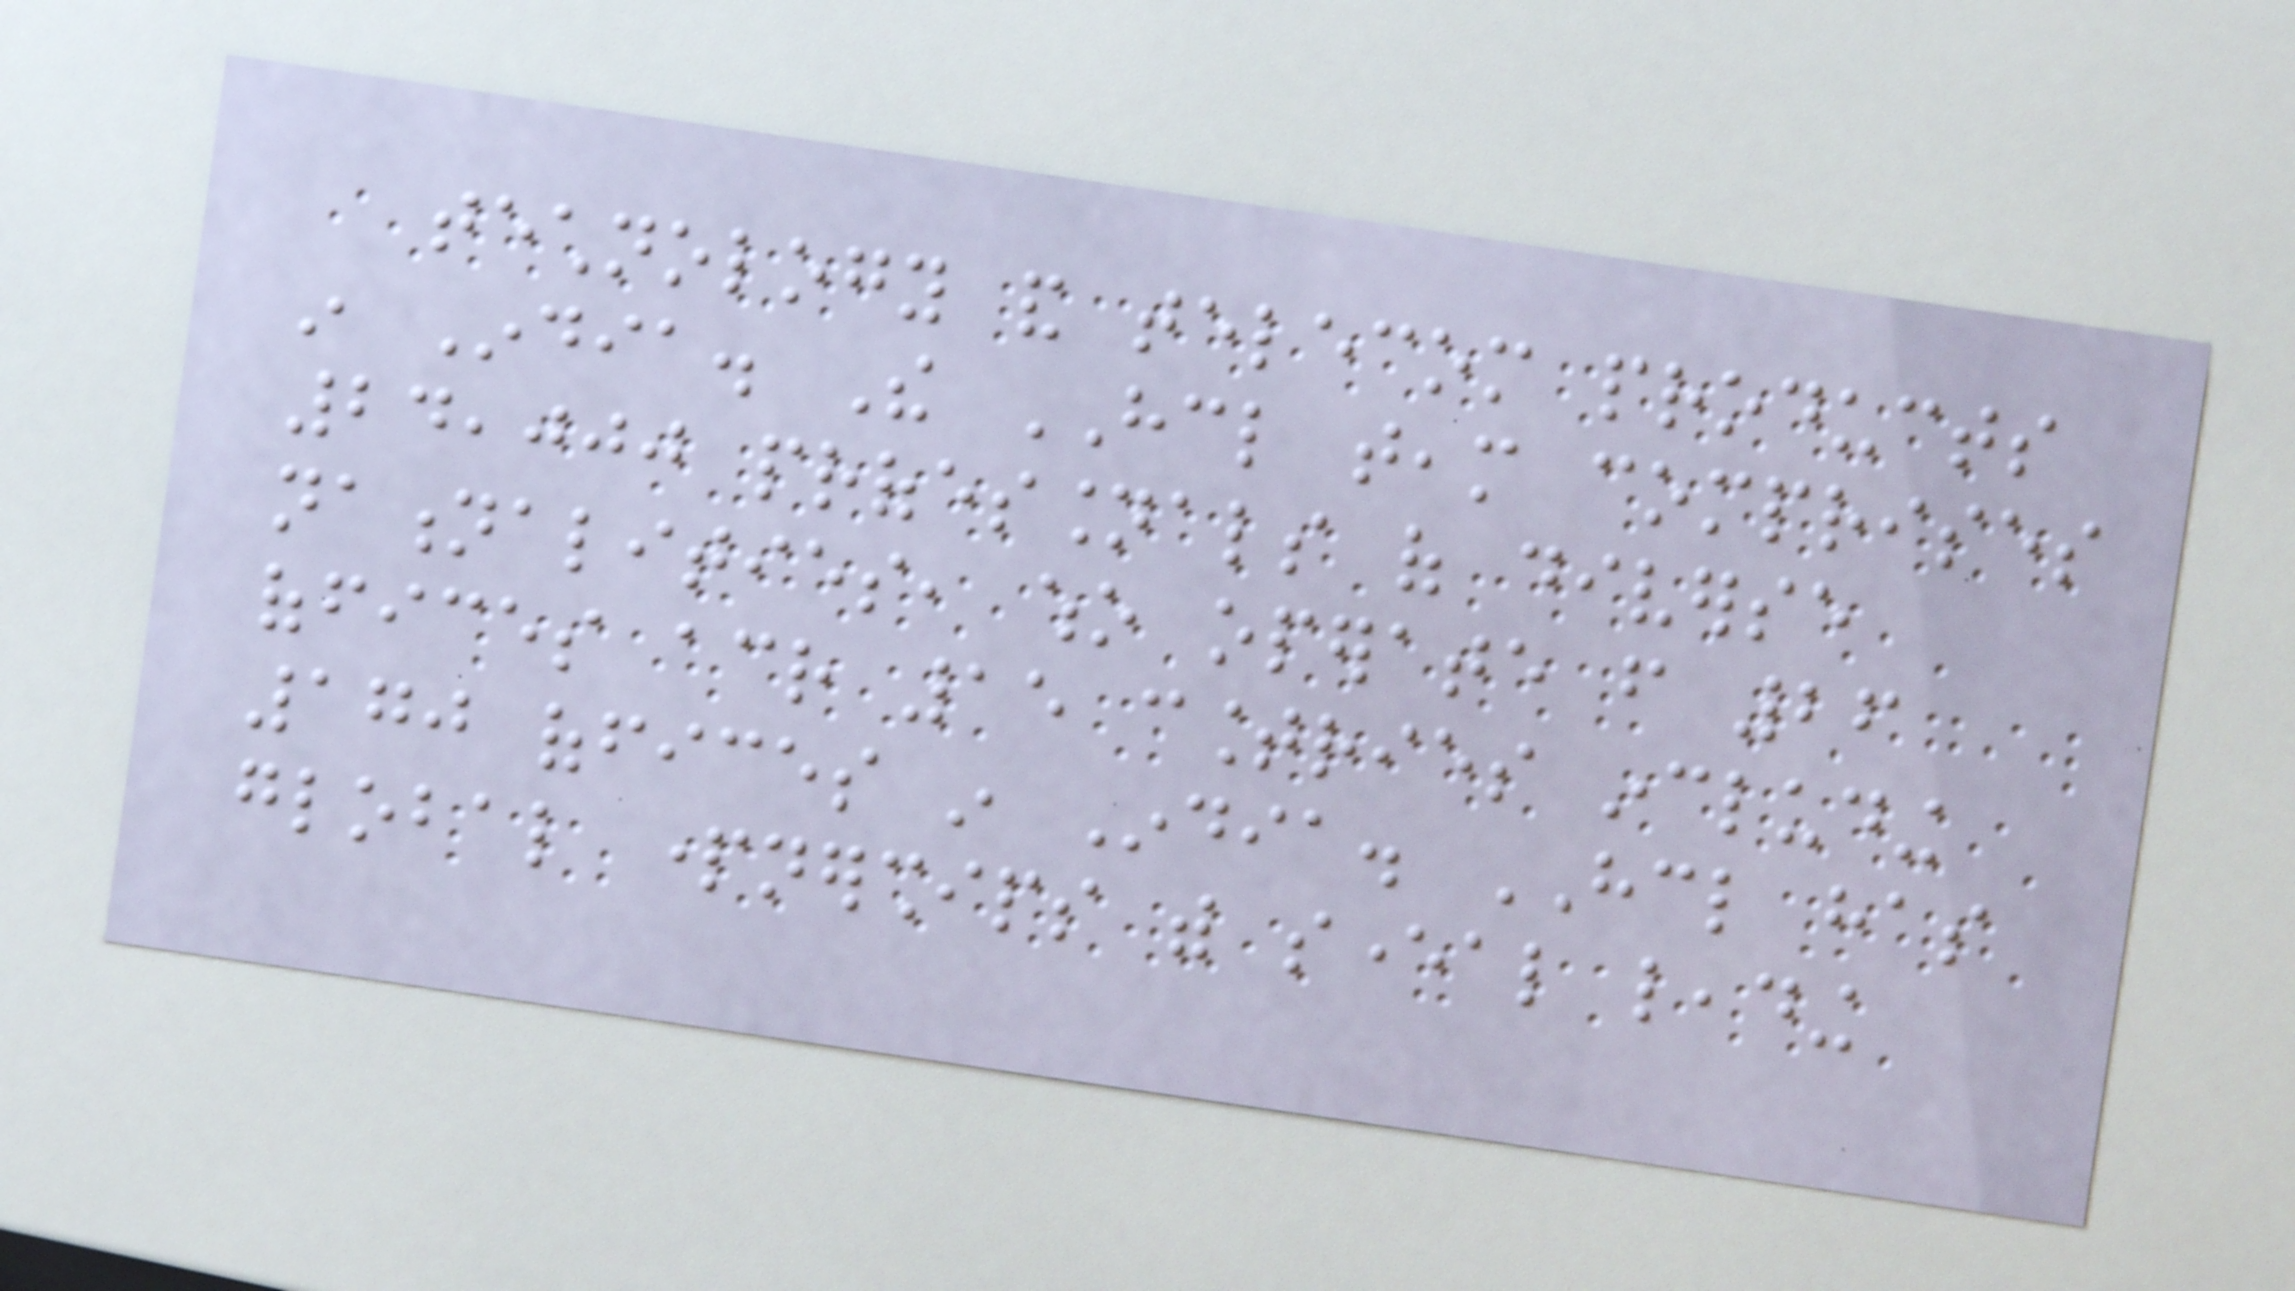technology and telecom products
in India. The HCL team comprises
24,000 professionals of diverse
nationalities, who operate from 26
offices across 15 countries including
170 offices in India. HCL has
global partnerships with several leading
